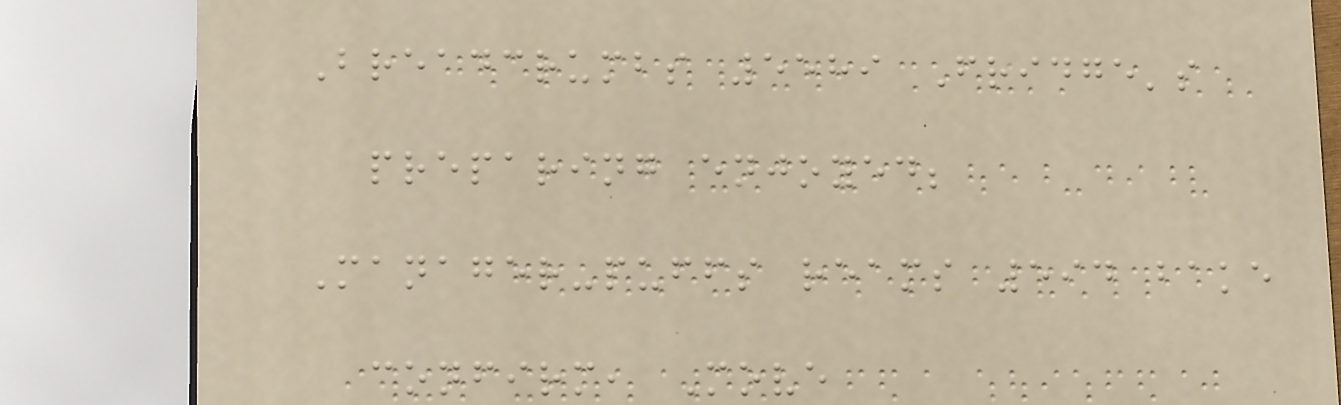Breadcrumbs 5589 Fridge's
preparing enjoyed;
Manager-puffs reams 594 bake
confirm, Move
